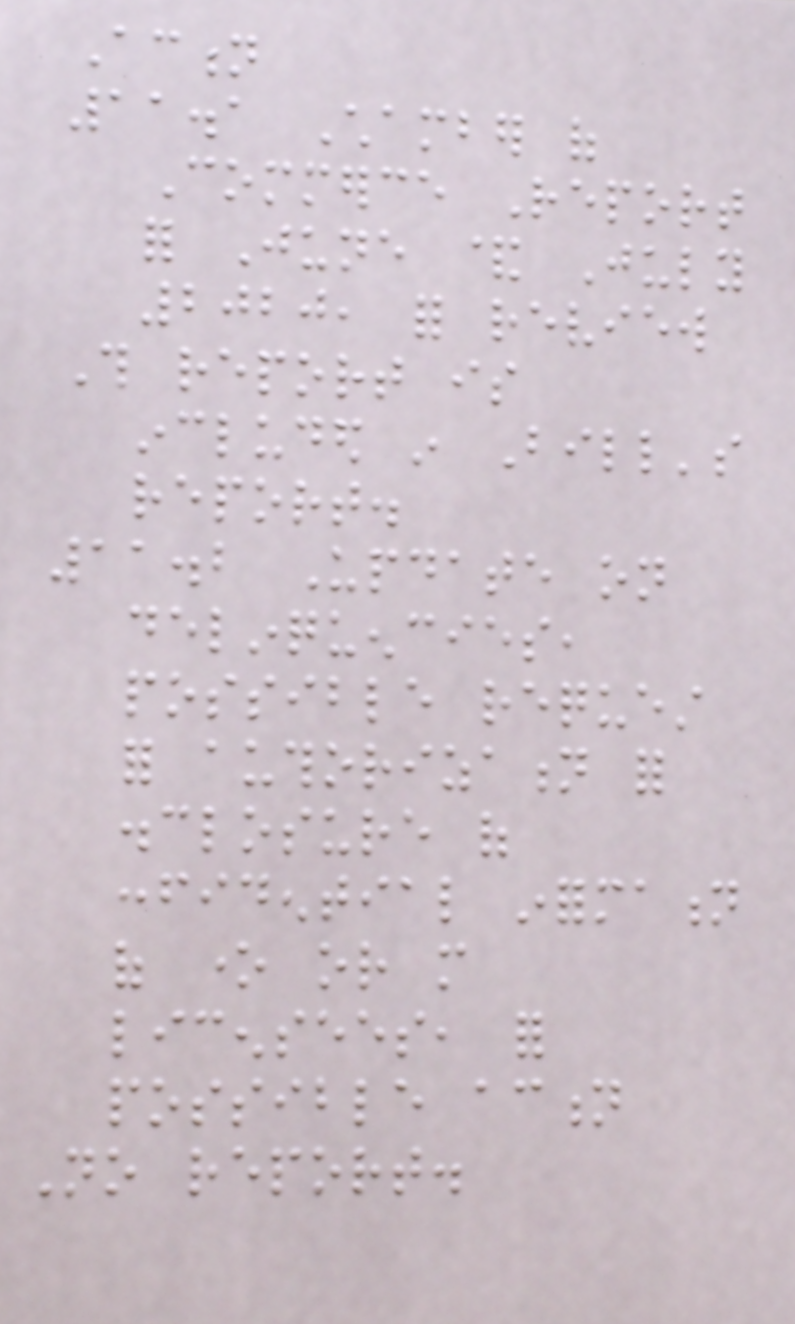Action
11.1 Chamber of
Commerce Report
for June & July
2020, for review
This report is
included in Bill's
report.
11.2 Update on
delinquencies,
possible request
for authorization for
disclosure of
confidential information
of one or more
licensees, for
possible action
No report.
